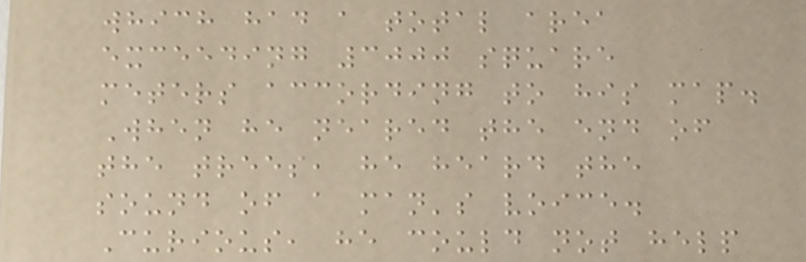which had a total area
exceeding 3000 square
meters according to his map.
When he neared the end of
the trees, he heard the
sound of a man's voice.
Curious, he could not help
